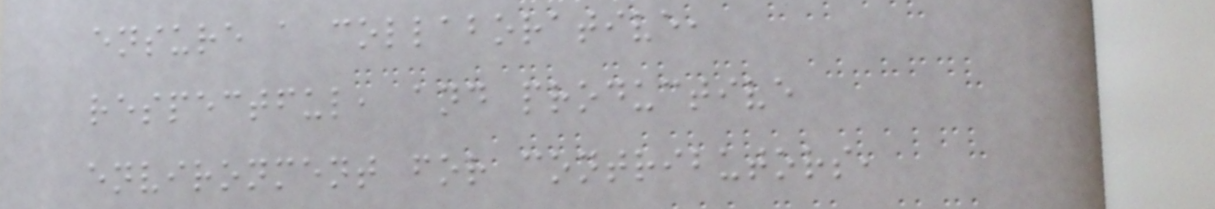ensure a collaborative,
respectful, and productive
environment for contributors,
